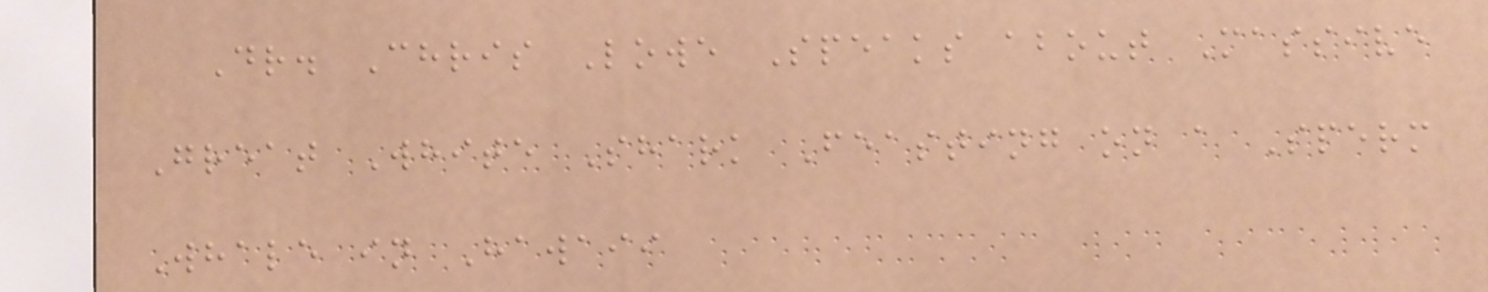Dr. Chris Lowe Speaks about Massive
Great White Shark Feasting on a Sperm
Whale in Hawaii
